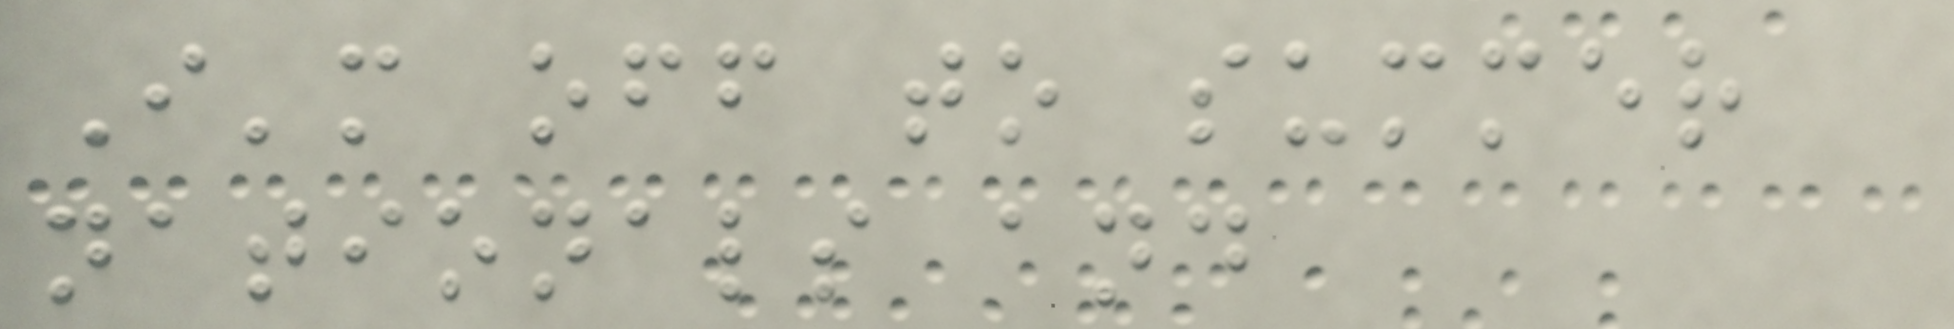I'm off to summer
nationals and
